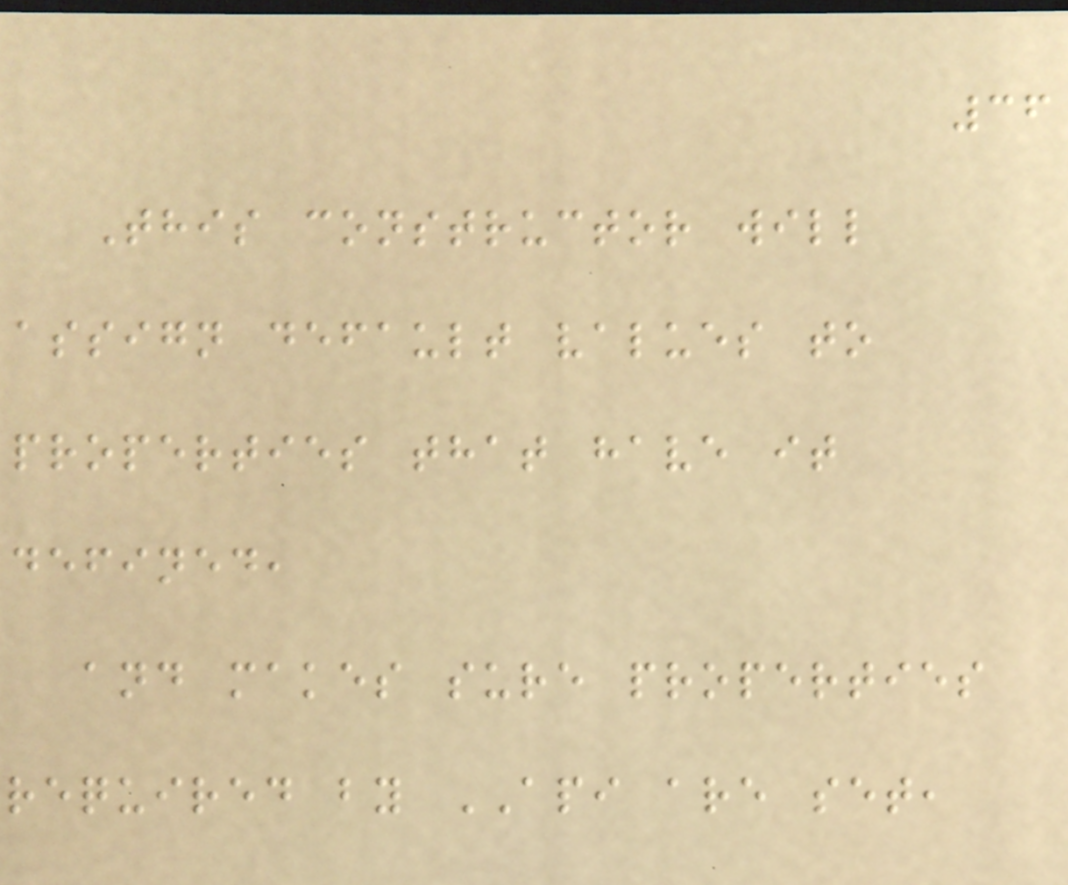36
This constructor will
assign default values to
properties that have it
defined,
and makes sure properties
required by API are set,
